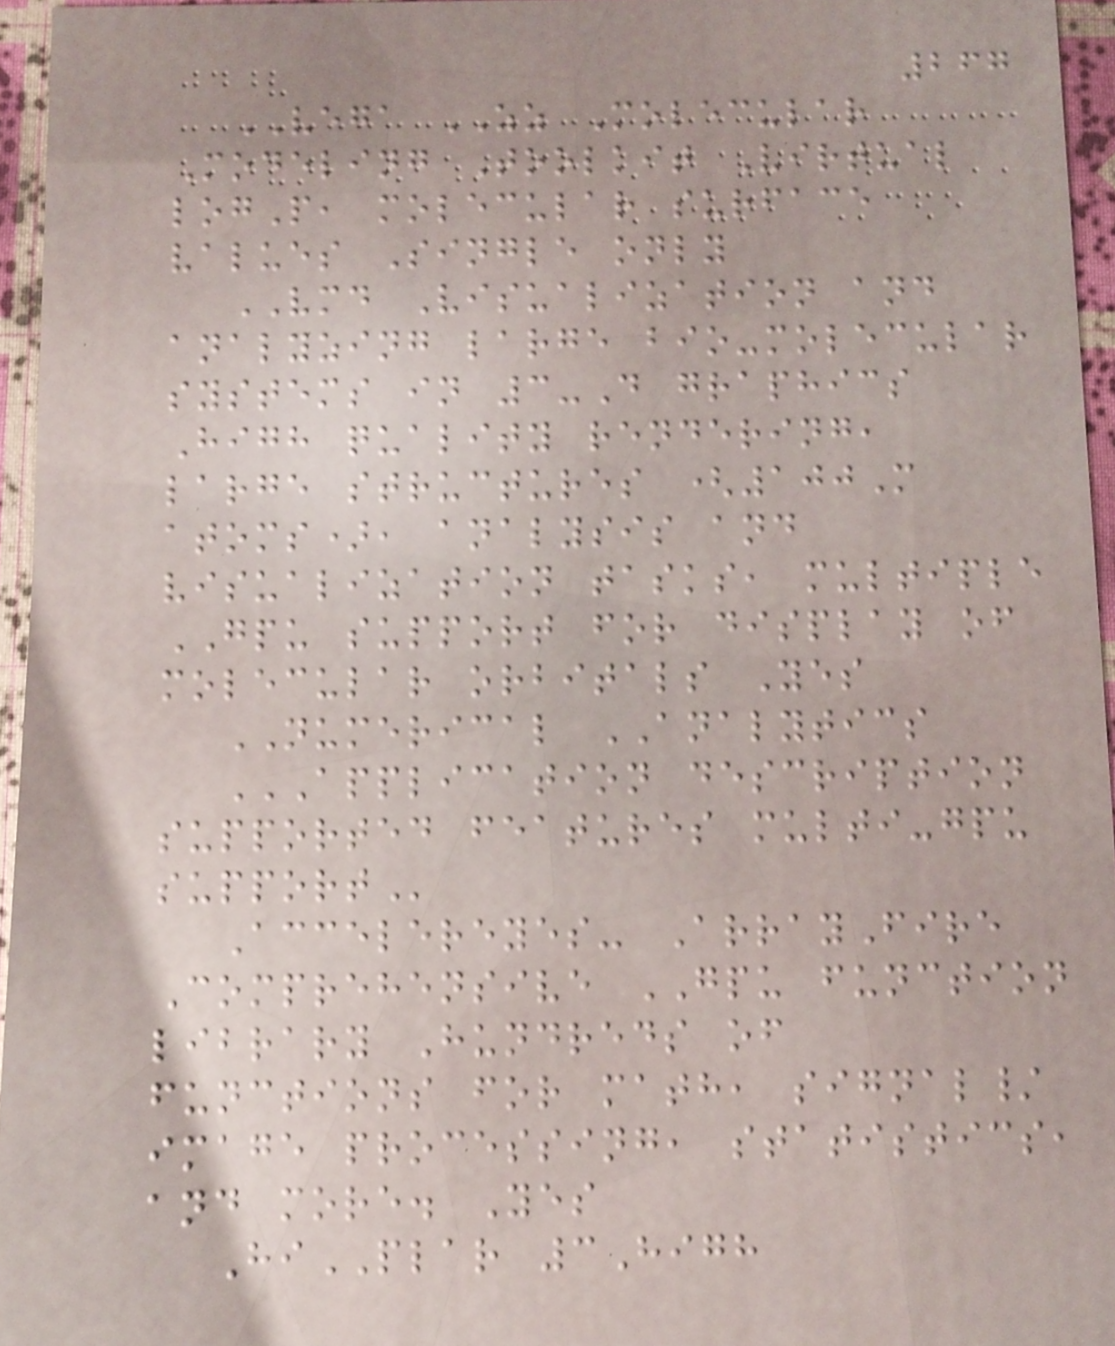267
VEGA ZZ Molecular
Modeling Toolkit Virtual
logP, molecular surface
values Single only
VMD Visualization and
analyzing large bio-molecular
systems in 3-D graphics
High quality rendering,
large structures (100M
atoms), analysis and
visualization tasks, multiple
GPU support for display of
molecular orbitals Yes
NUMERICAL ANALYTICS
APPLICATION DESCRIPTION
SUPPORTED FEATURES MULTI-GPU
SUPPORT
Accelereyes- ArrayFire
Comprehensive GPU function
library Hundreds of
functions for math, signal/
image processing, statistics,
and more. Yes
HiPLAR 3High
